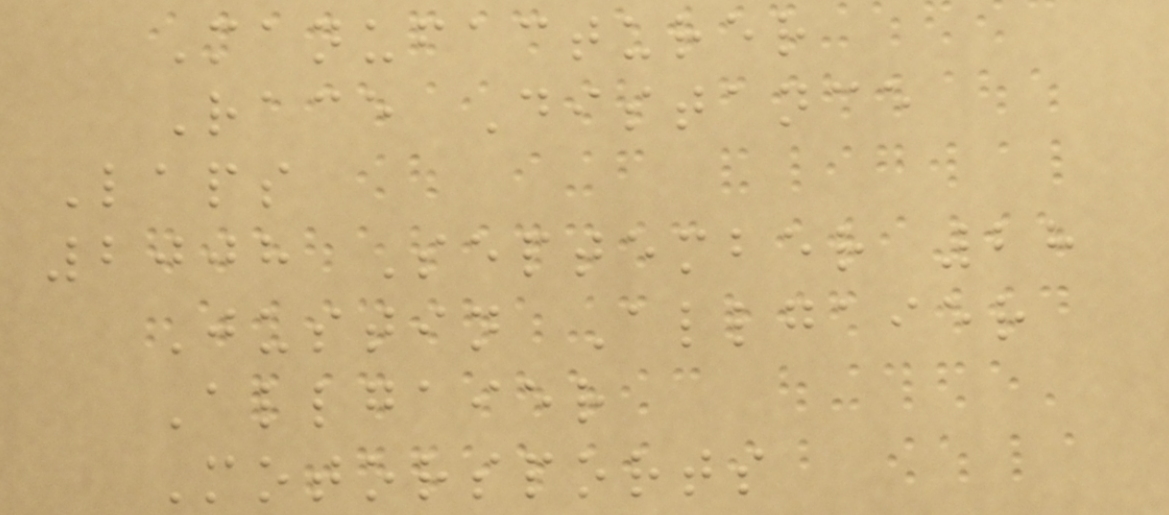Manufacturer
Race Distance
Laps
2008 September 28
Justin Allgaier
Allgaier
Motorsports
